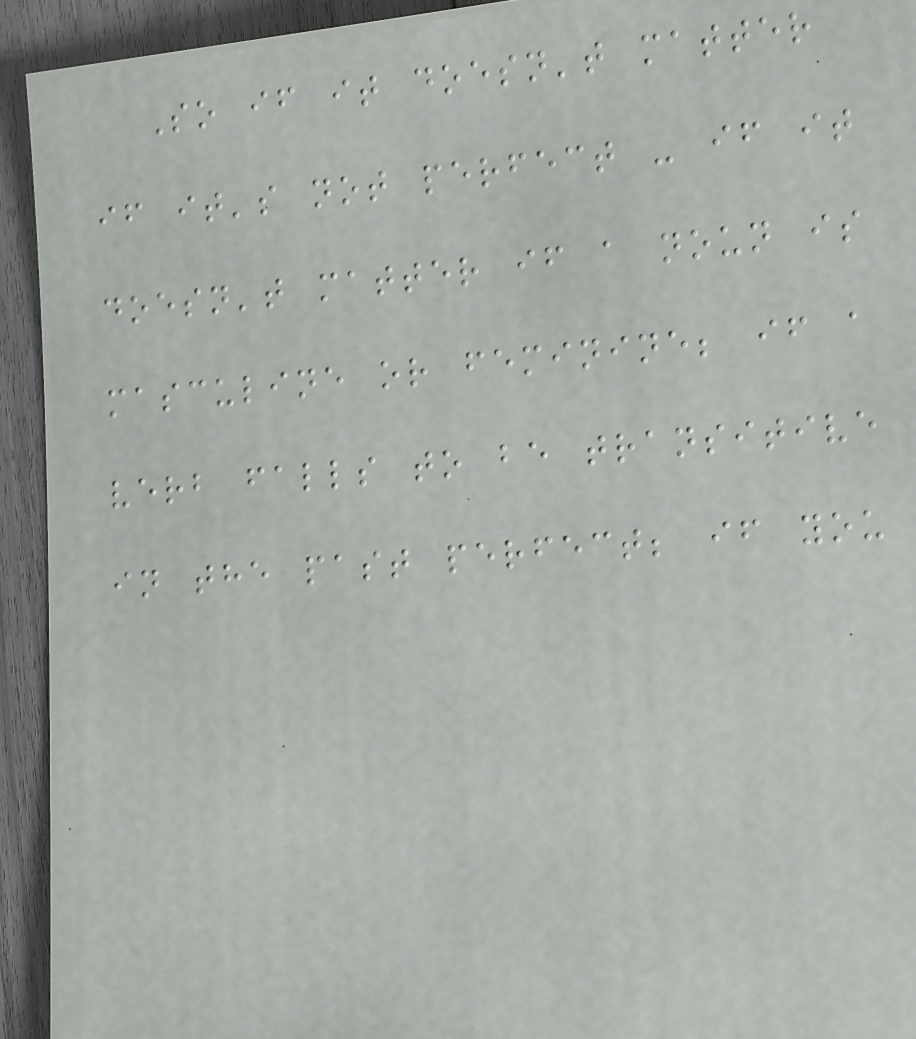So if it doesn't matter
if it's not perfect - if it
doesn't matter if a noun is
masculine or feminine; if a
verb falls to be transitive
in the past perfect; if you
